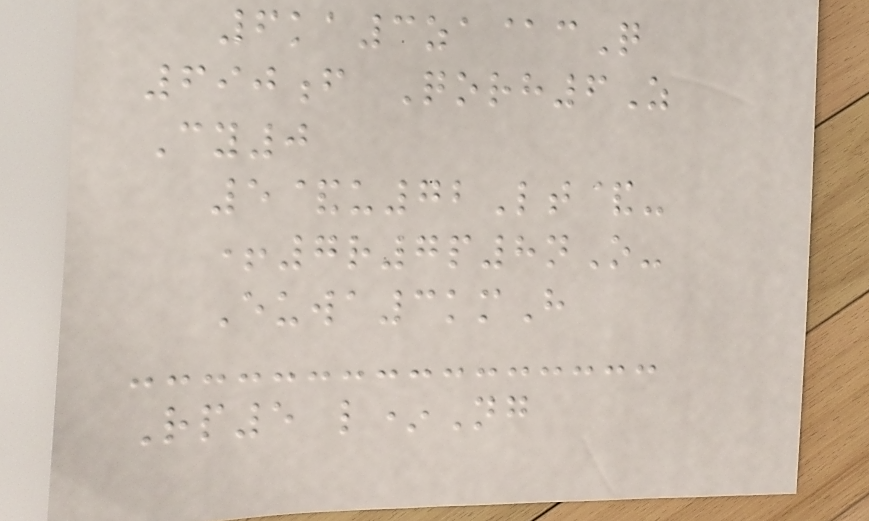6ka3za@cQ
690f Qorh6Z
Cy0
5&u72Lt&-
+7r7p8nO-
Euwa3kmH
Rp5 l*Ng
